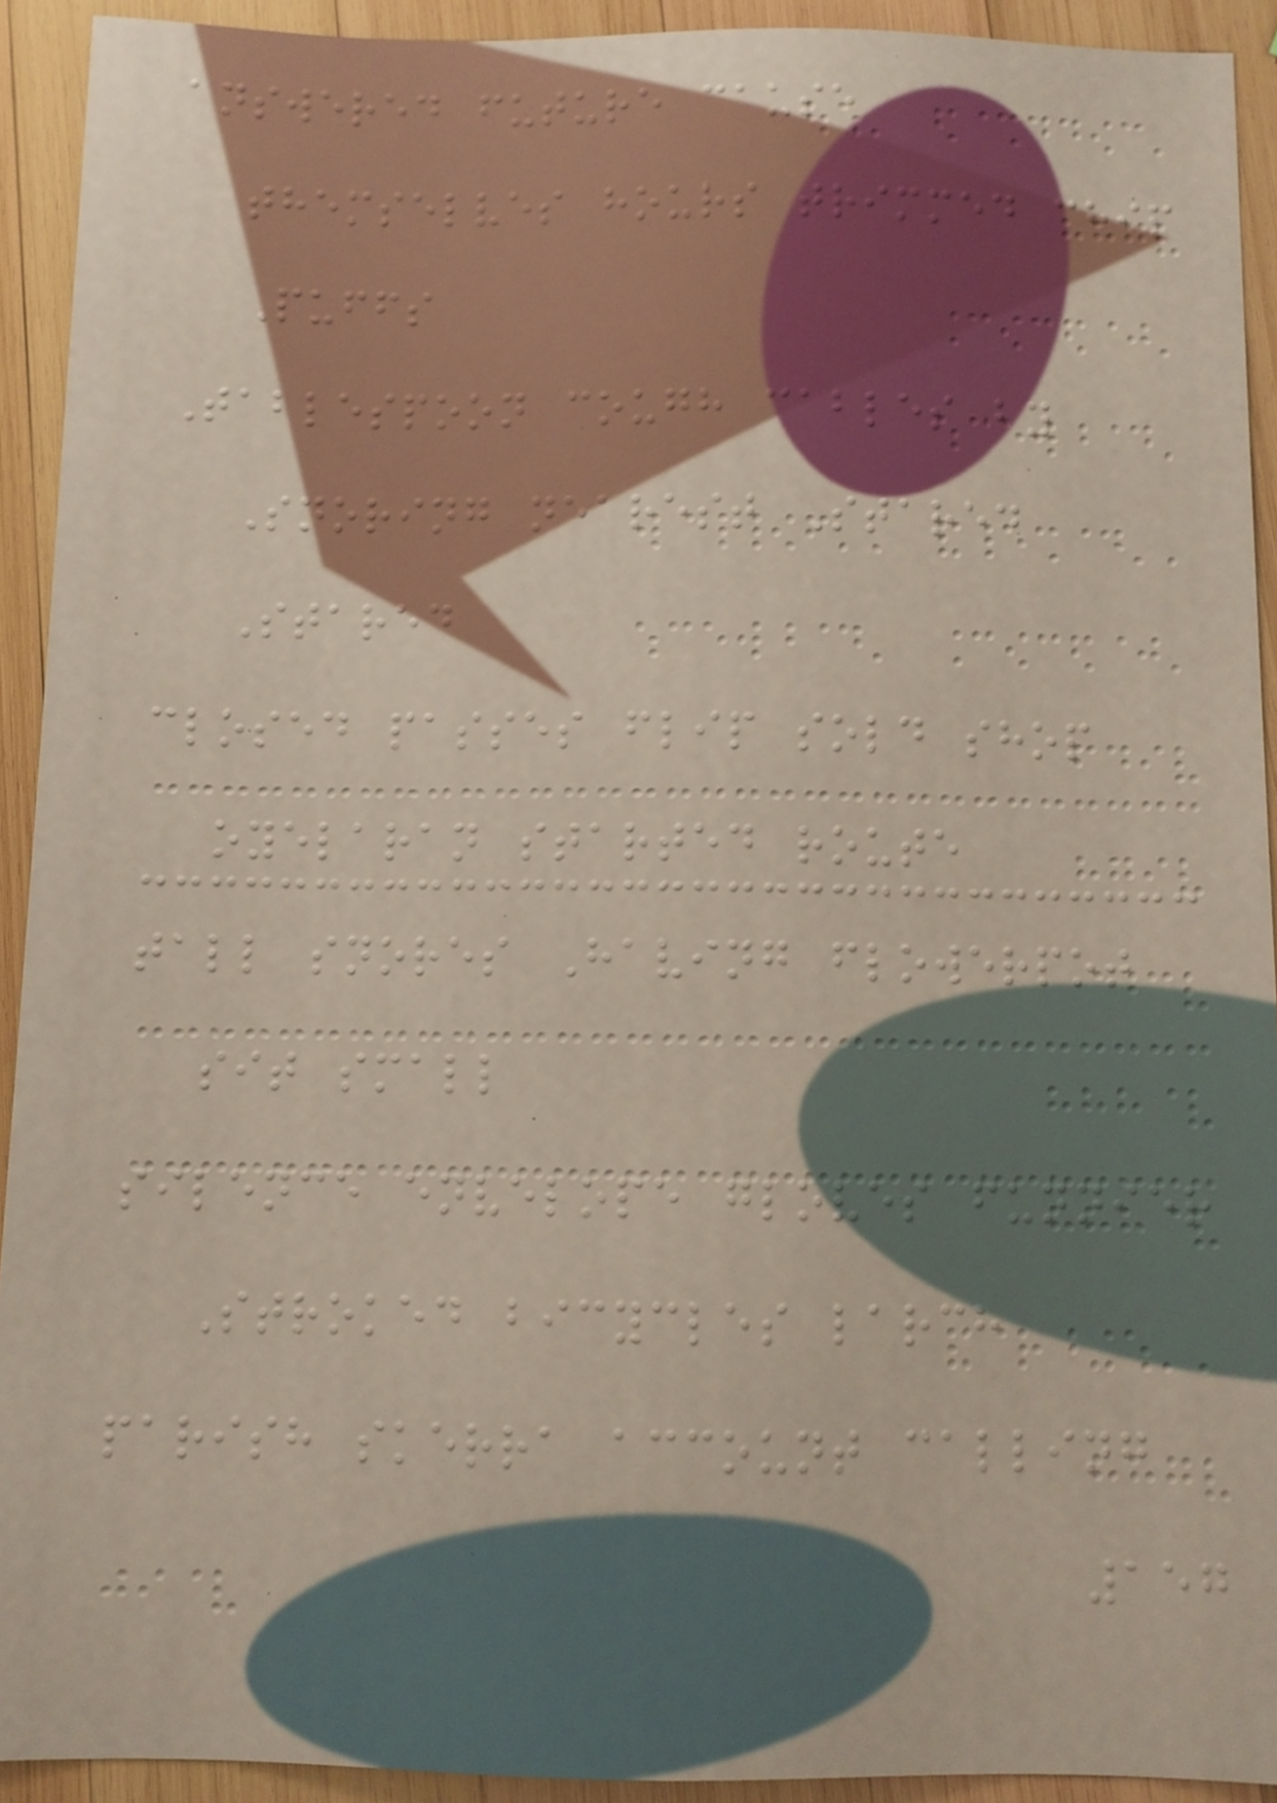answered future cause
themselves hours trimmed chip
Puffs
Tablespoon cough cables by
Snoring nearest Stared
Stared
closed passes flip sold shop
oyelaran started route
tall snores Having flowerpot
sit small
silence envelope gloves funnier
Stroked bicycles larch
parish skerra account calling
157
